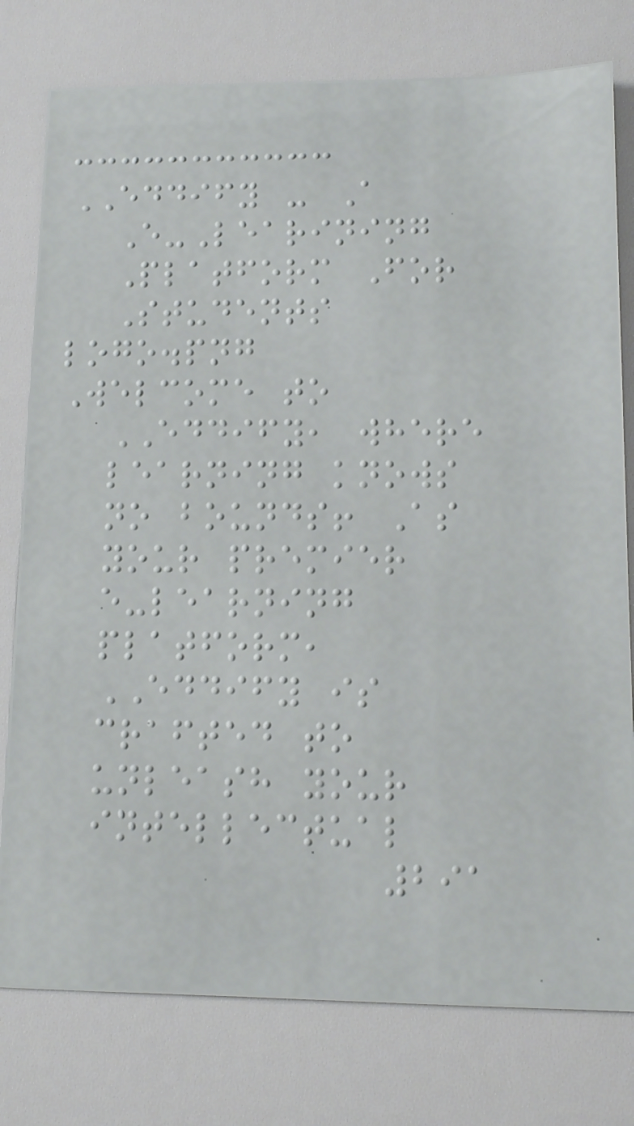EDDIFY - A
E-Learining
Platform For
Students
logo.png
Welcome to
EDDIFY, where
learning knows
no bounds! As
your premier
e-learning
platform,
EDDIFY is
crafted to
unleash your
intellectual
291
